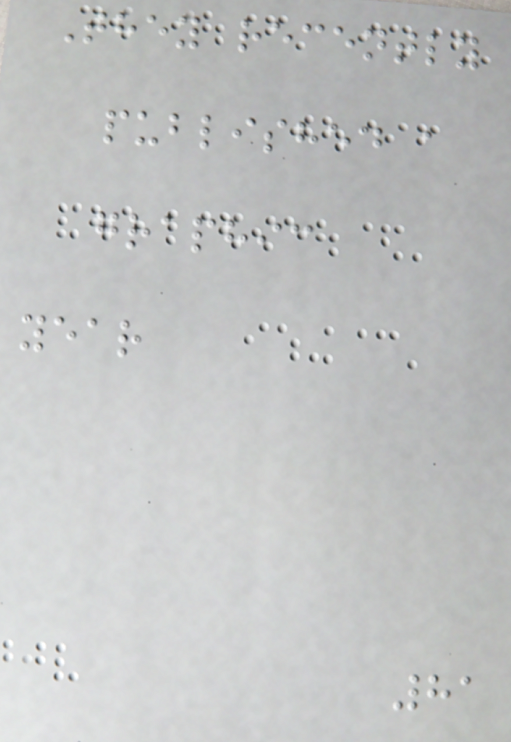They recently
published a
graphic
year
81
